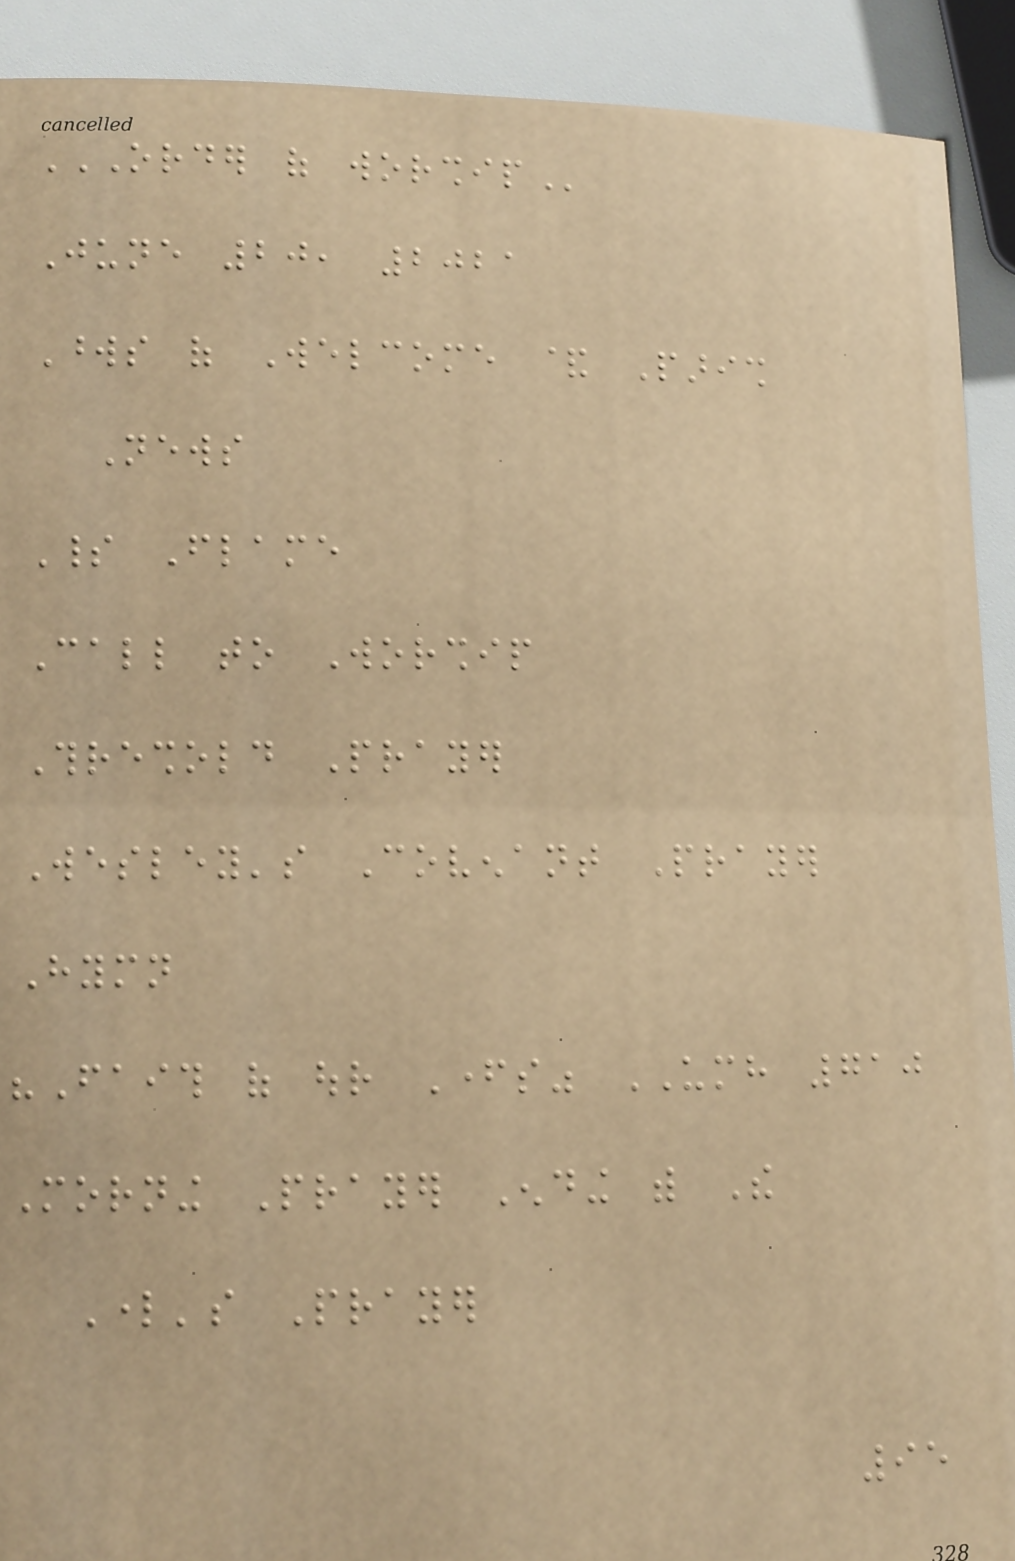ORDER OF WORSHIP
June 20, 2021
Words of Welcome & Parish
News
Spirit Flame
Call to Worship
Threshold Prayer
Wesley's Covenant Prayer
Hymn
"Faith of our Fathers" UMH 710
Morning Prayer Ending with The
Lord's Prayer
95
